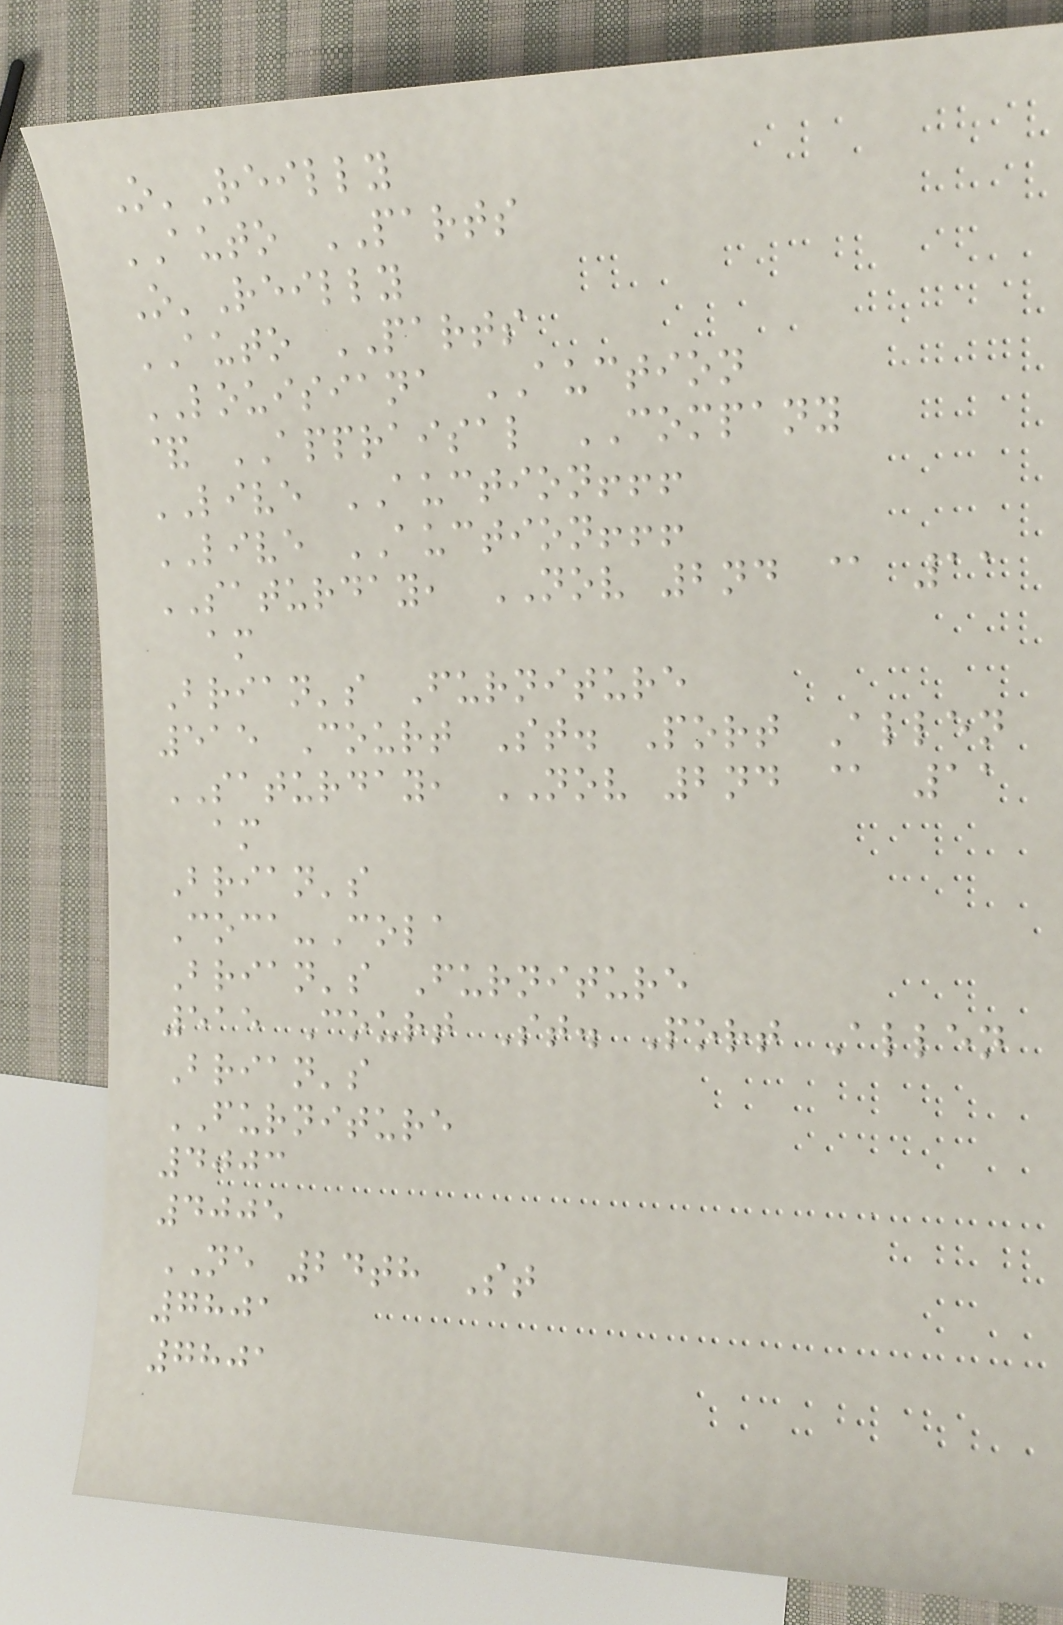O'Reilly
AUTO PARTS
O'Reilly
AUTO PARTS
LOUISIANA AUCTION
& APPRAISAL COMPANY
LIVE AUCTION!!!
LIVE AUCTION!!!
SATURDAY, NOV 2nd @ 11
am
Brian's Furniture
515 Court St. Port Allen
SATURDAY, NOV 2nd @ 11
am
Brian's
Coca-Cola
Brian's Furniture
515 Court St. Port Allen
Brian's
FURNITURE
4003
4005
NE 24th St
7801
7801
